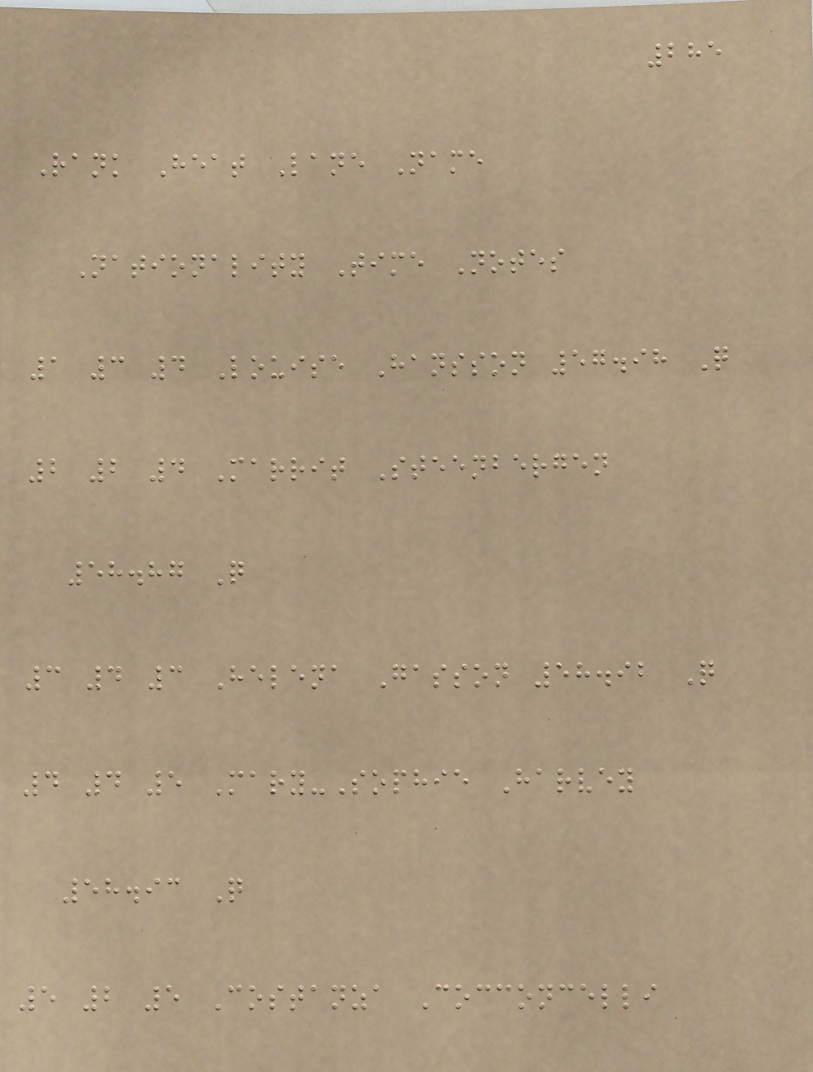285
Rank Heat Lane Name
Nationality Time Notes
1 3 4 Louise Hansson 57.98 Q
2 2 4 Marrit Steenbergen
58.87 Q
3 4 3 Helena Gasson 58.92 Q
4 4 5 Mary-Sophie Harvey
58.93 Q
5 2 5 Costanza Cocconcelli
